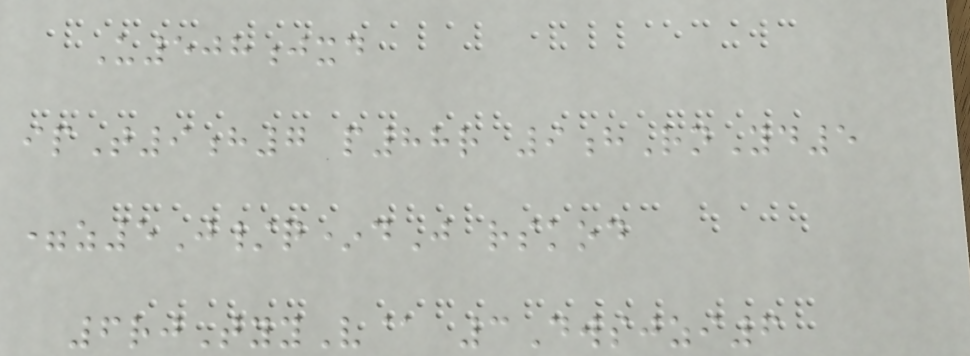U508jxd
ipT9h7 p88r 9hRnYd5
=z5J/q*dJ rskod
6rjTyyV@ 3Dwsjzi6
